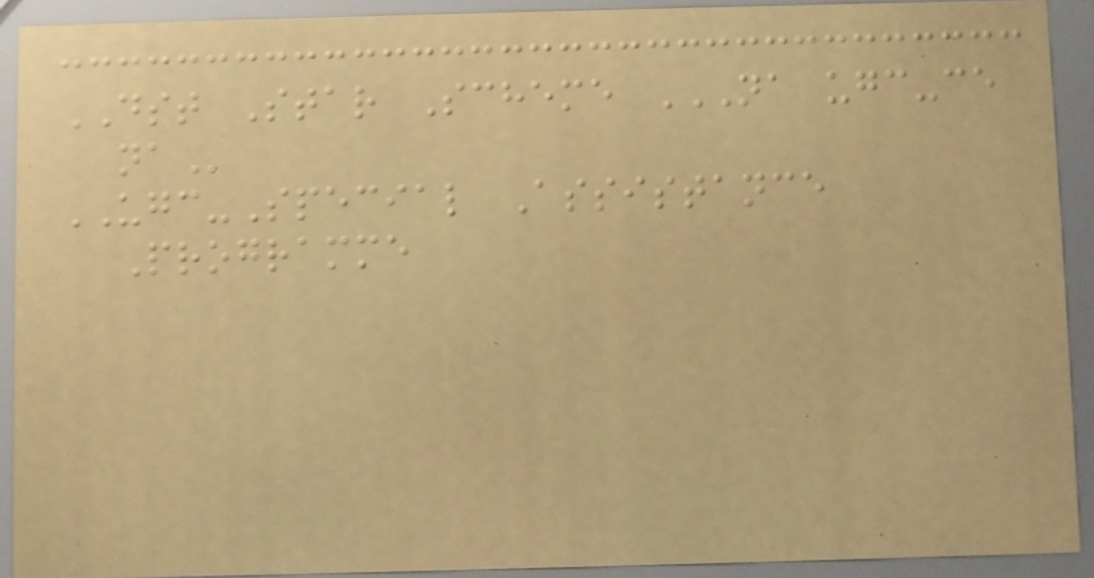DST Star Scheme NA UGC-CE
NA
UGC-Special Assistance
Programme
